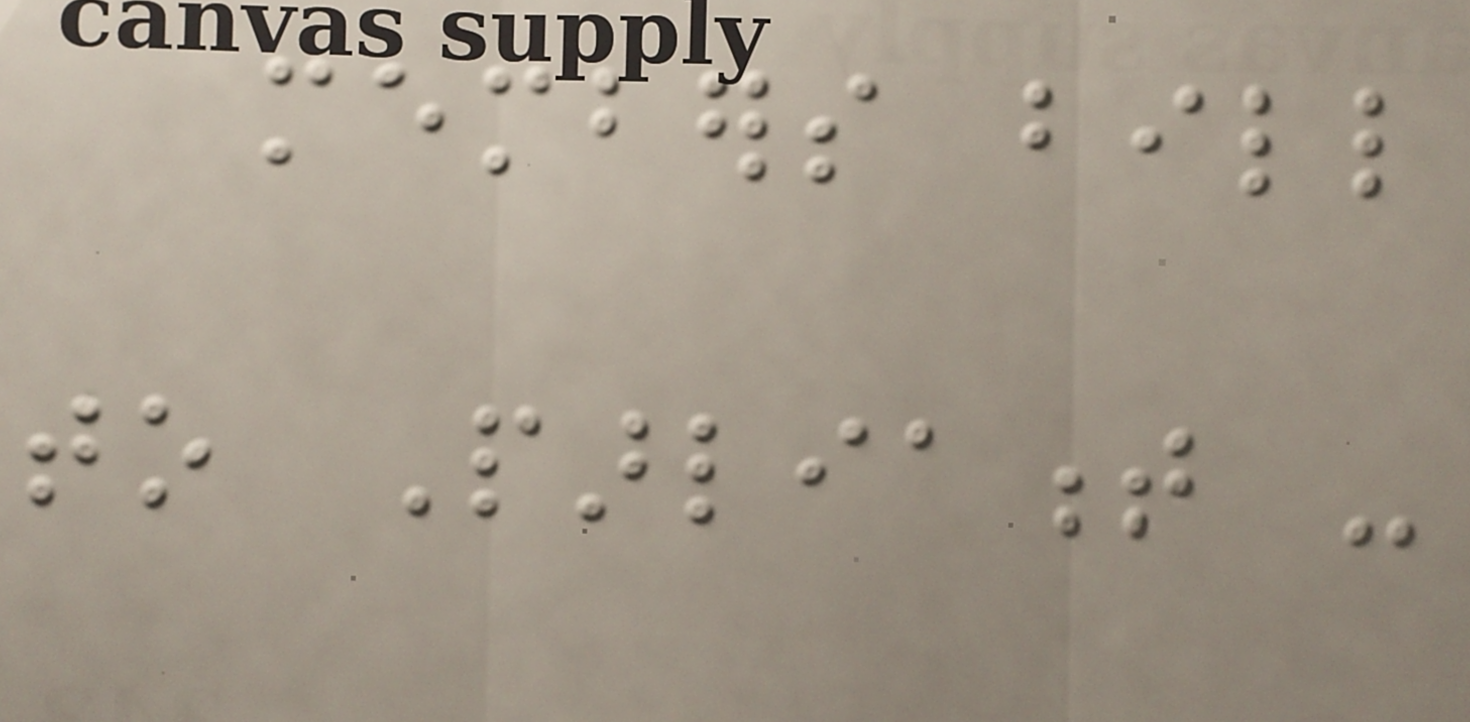members bill
to Parliament -
